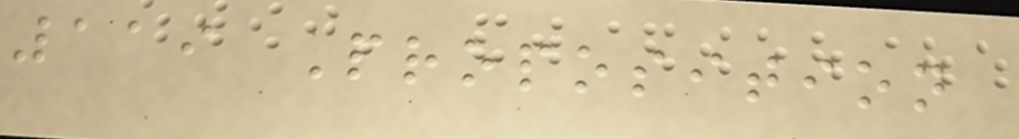119 Proposition
